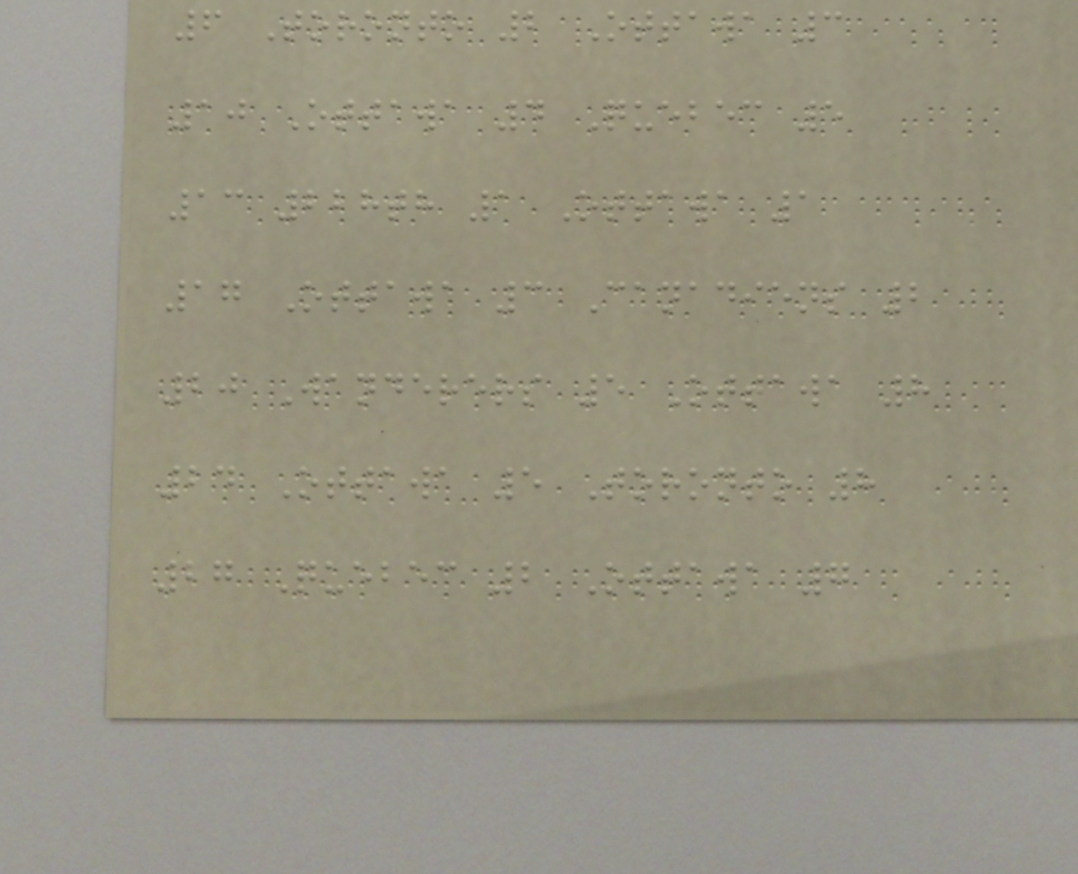6 Toronto 2 Ottawa 3
10 Ottawa 4 Quebec 5
13 228th 1 Ottawa 1
17 Ottawa 3 Canadiens 2
20 Wanderers 5 Ottawa 8
24 Ottawa 5 Toronto 8
27 Quebec 2 Ottawa 7
